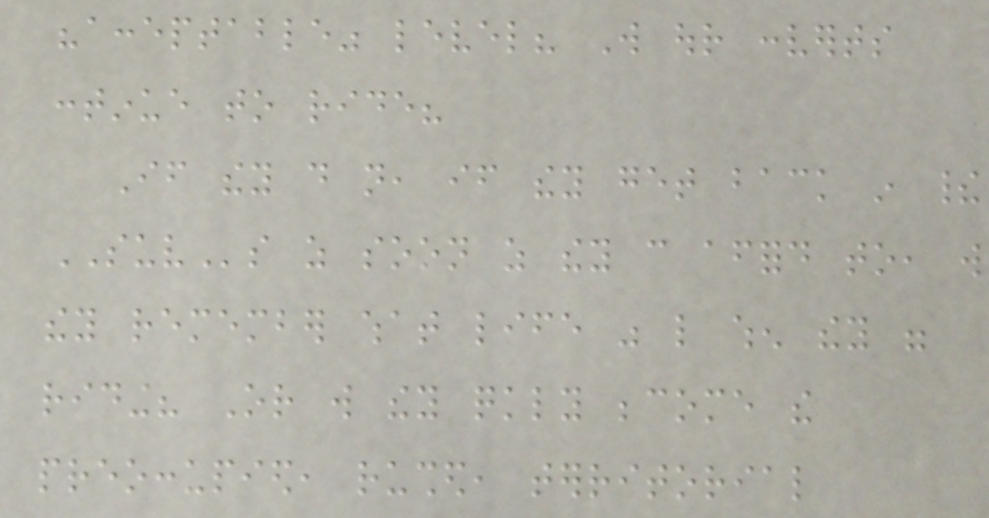"acceptable" level? Will our converts
continue to ride?
If they do not, if they get back in their
SUVs as soon as they can afford to, will
they remember what life was like when they were
riding? Or will they quickly become the
preoccupied, rushed, territorial
